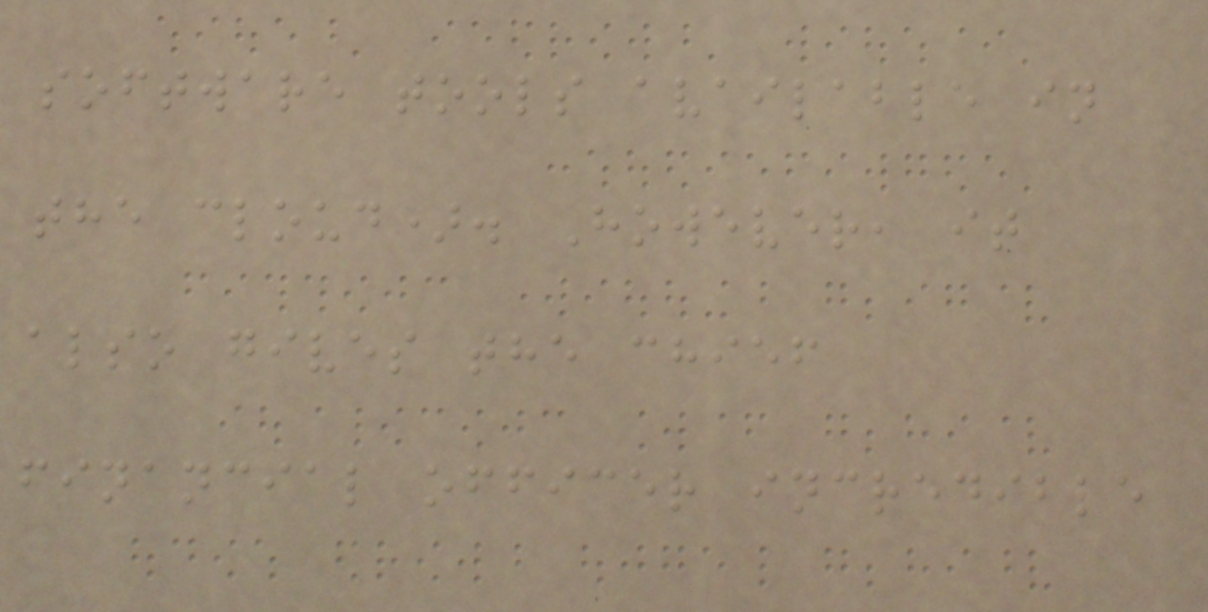software tools available in
the cloud). However, it
also gives the chief
financial officer incredible
